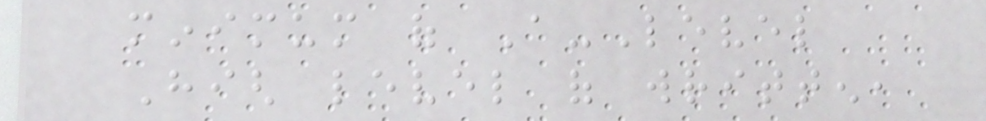minimum of A-Level
High level of written,
